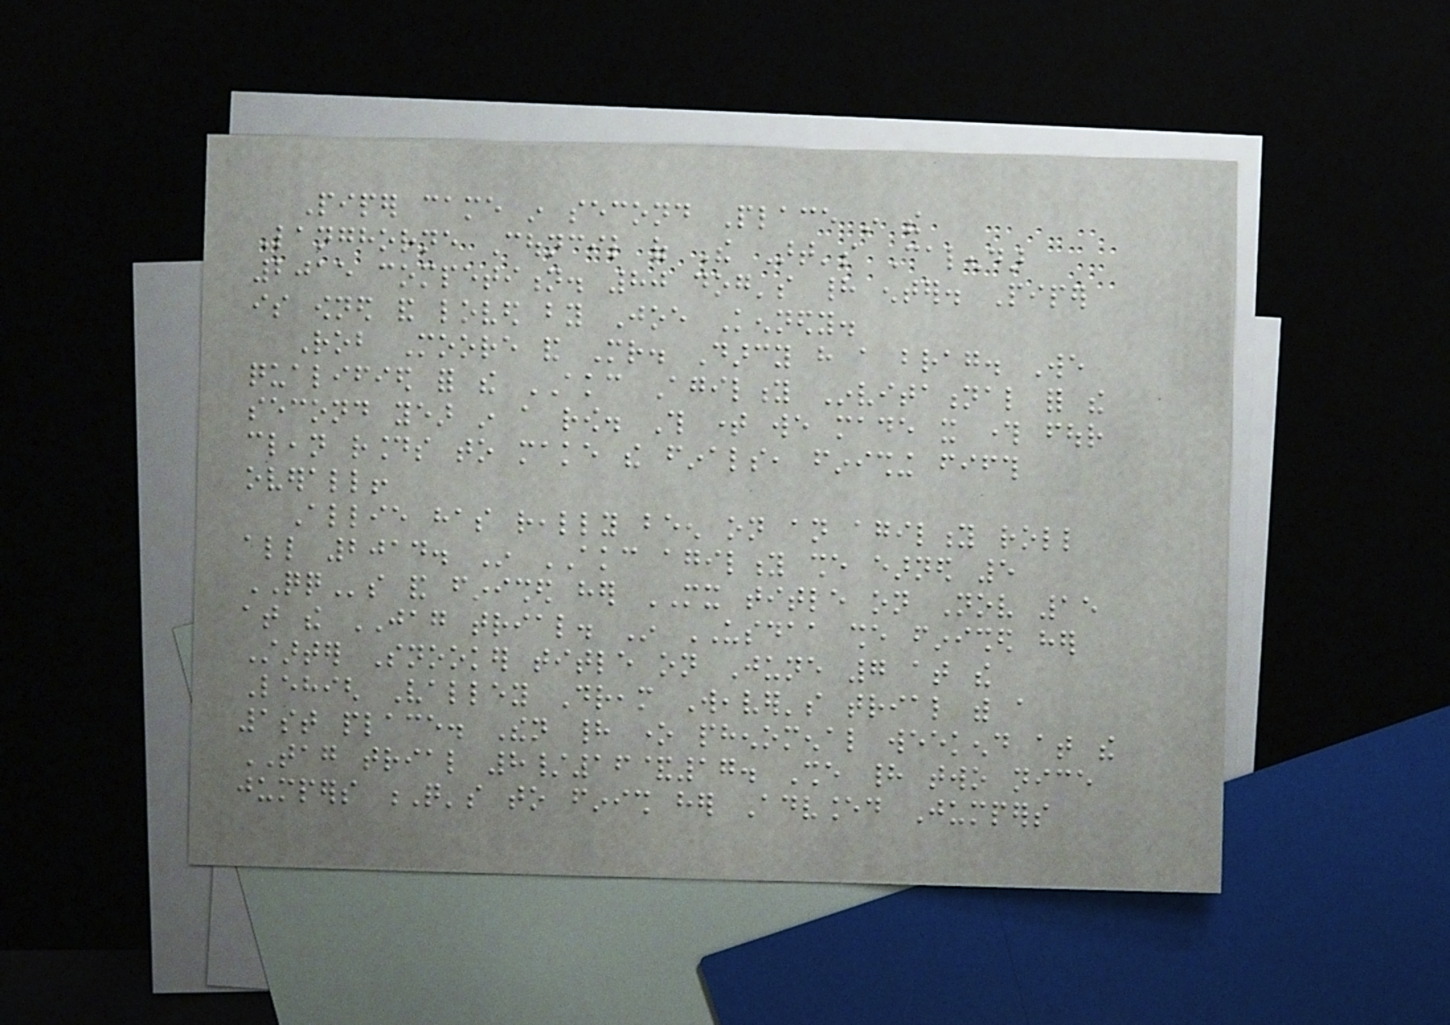Piper came in second Place in the
Langhorne Council of The Art's Calendar
2015 competition. 80 dog's had enter. Piper
is owned and loved by Joe Kennedy.
Rob Moore and Mr. Darcy have a brag. We
qualified for the AKC Agility Invitational for the
second year in a row. This time we made it through four
clean rounds to make the finals, finishing fifth
overall!
Allie has really been on an agility roll
all 2014. In AKC agility she earned 5
QQs and finished her MX title on Nov 15
at the JAG trial. In USDAA she finished her
Starter Snooker title on June 7 at the
Lehigh Valley Dream Weaver's trial with a
1st place. Then had one phenomenal weekend at the
TAG trial 8/16&17. She had two nice
jumpers Q's to finish her Advanced Jumpers
